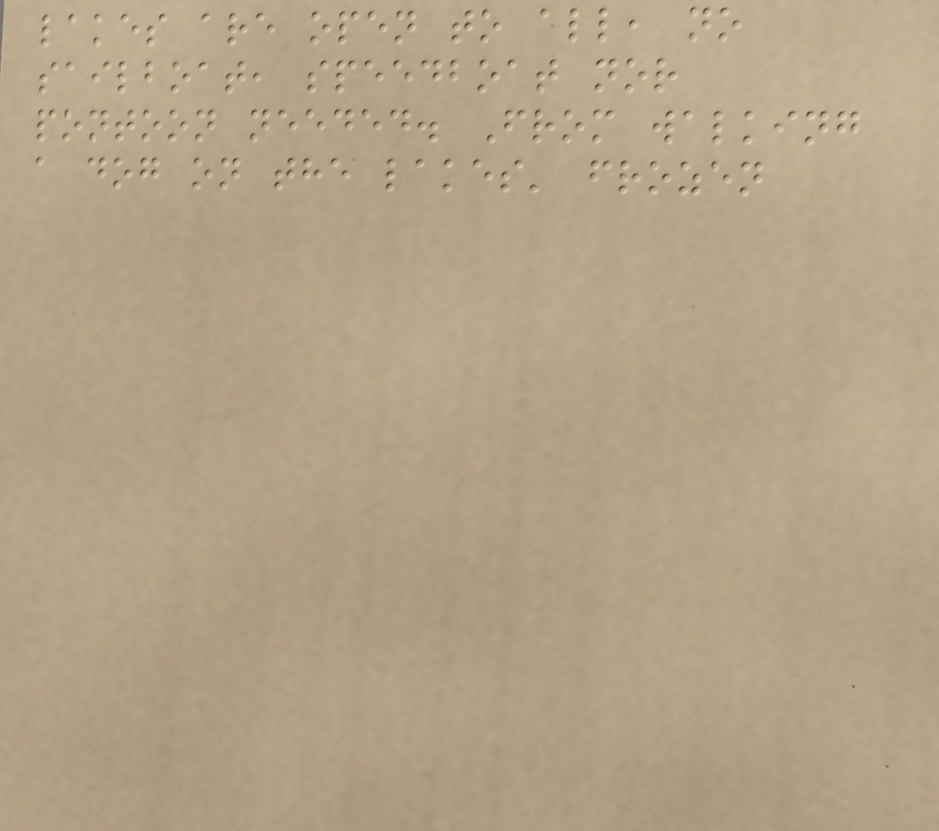lakes are open to all, no
sailboat, speedboat nor
pontoon needed. From walking
a dog on the lakes' frozen
